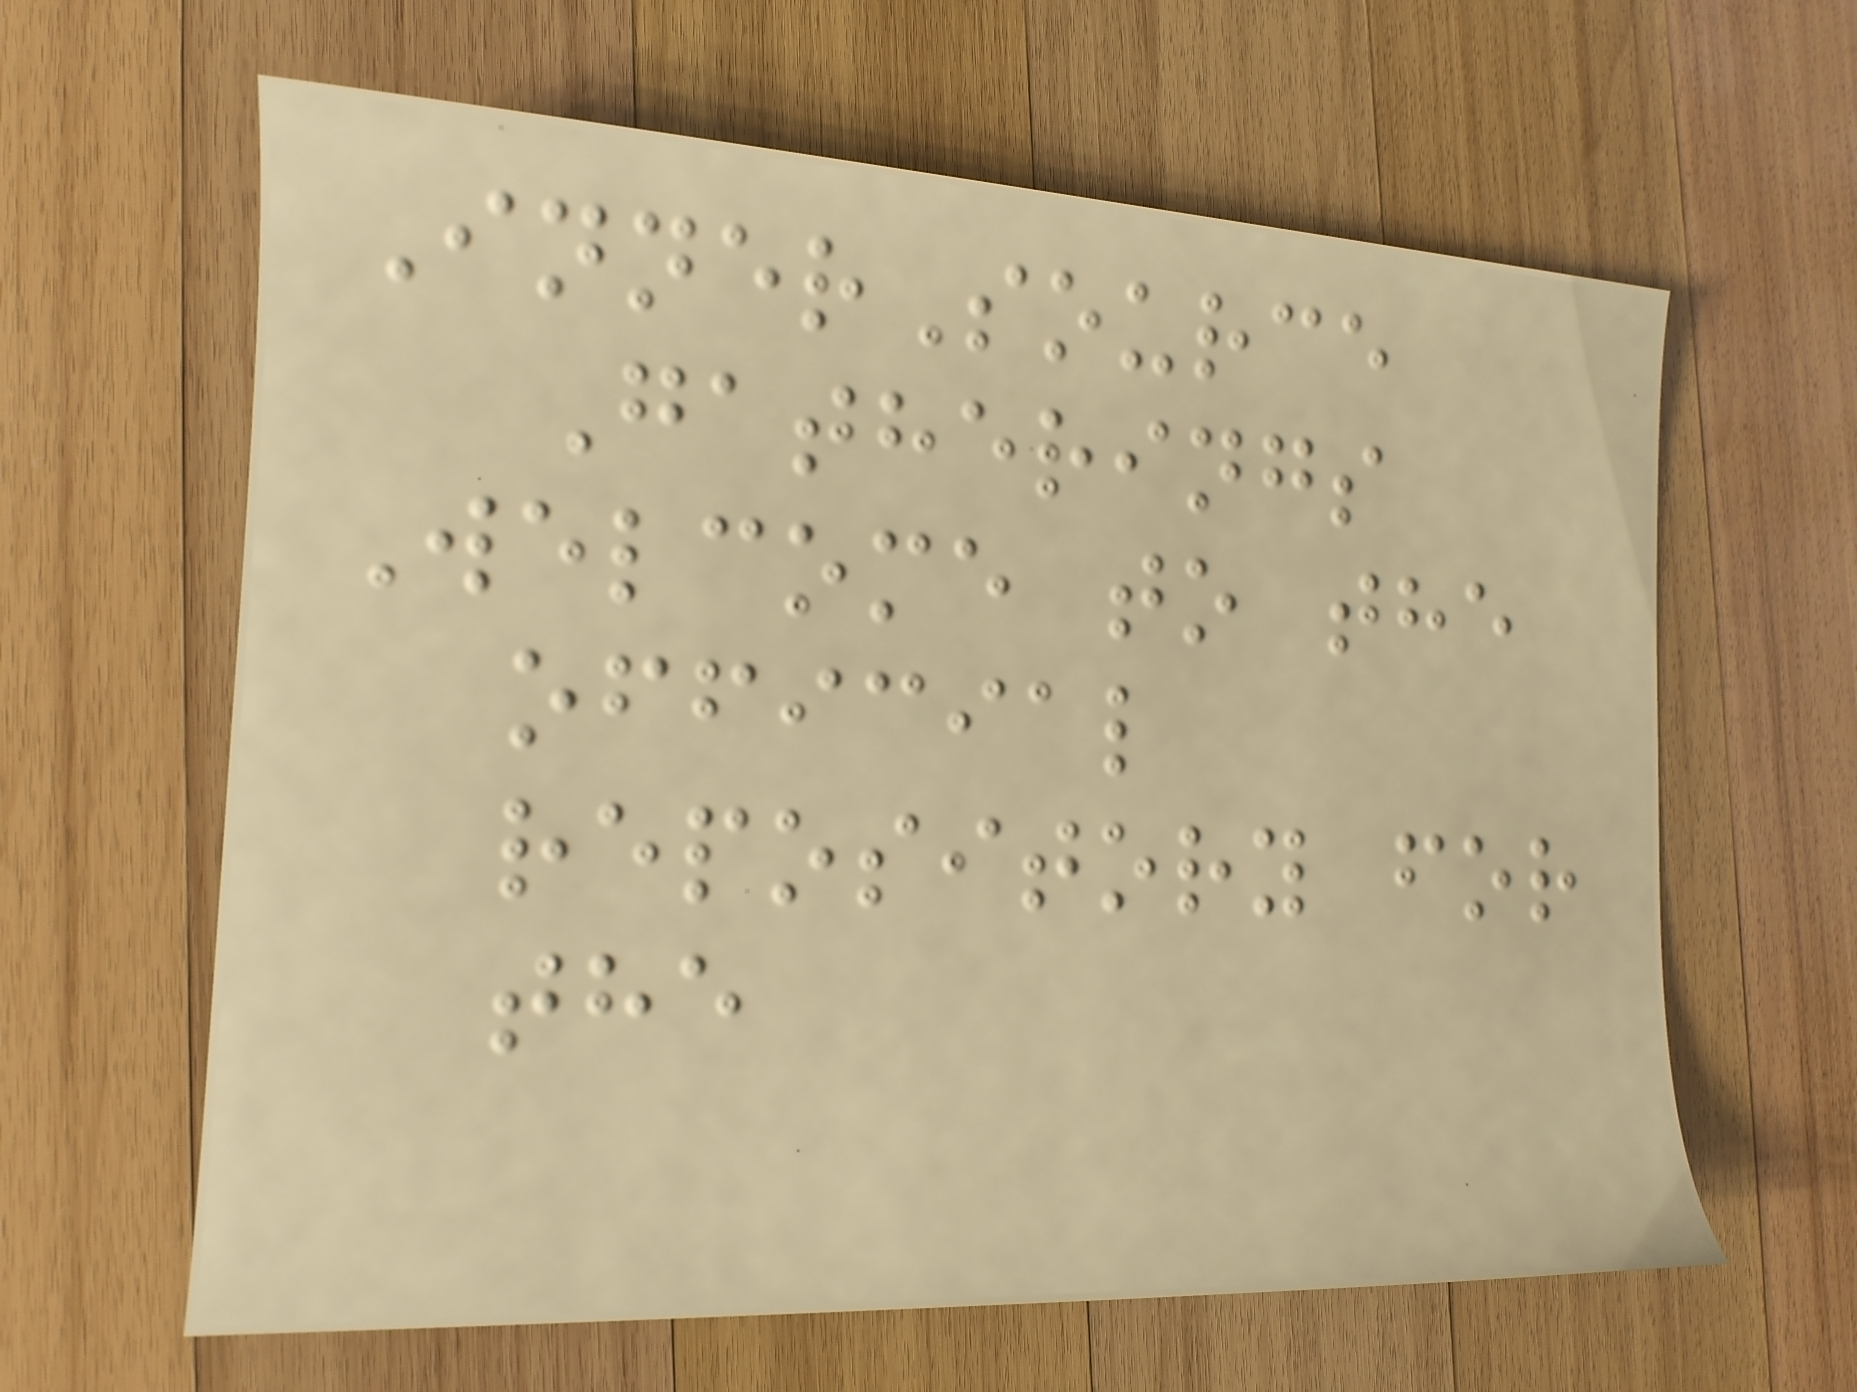InnerSource
Gatherings
Welcome to the
official
repository for
the
